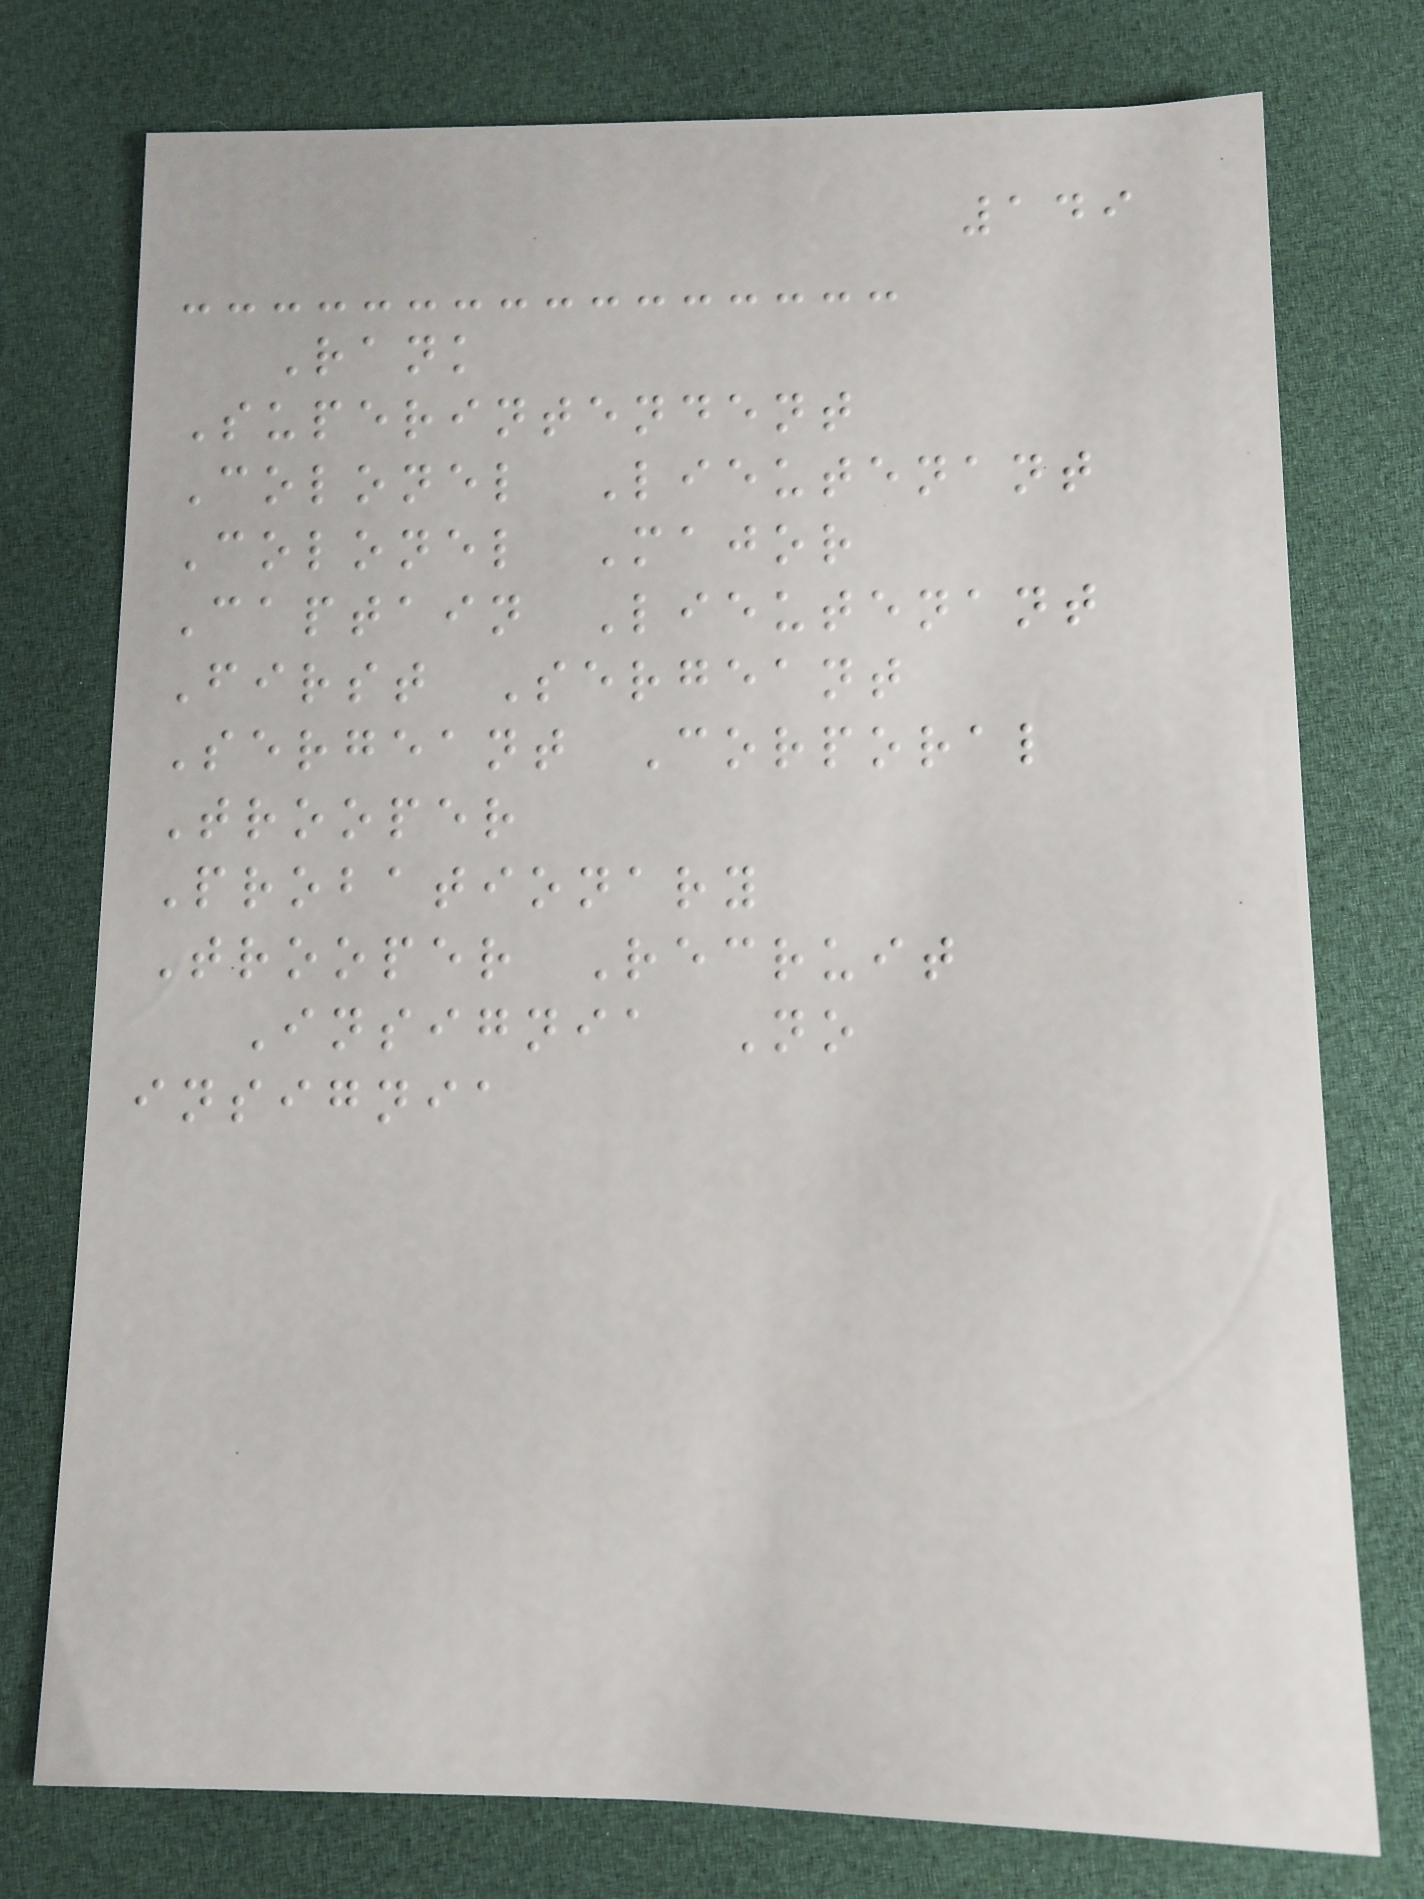149
Rank
Superintendent
Colonel Lieutenant
Colonel Major
Captain Lieutenant
First Sergeant
Sergeant Corporal
Trooper
Probationary
Trooper Recruit
Insignia No
insignia
